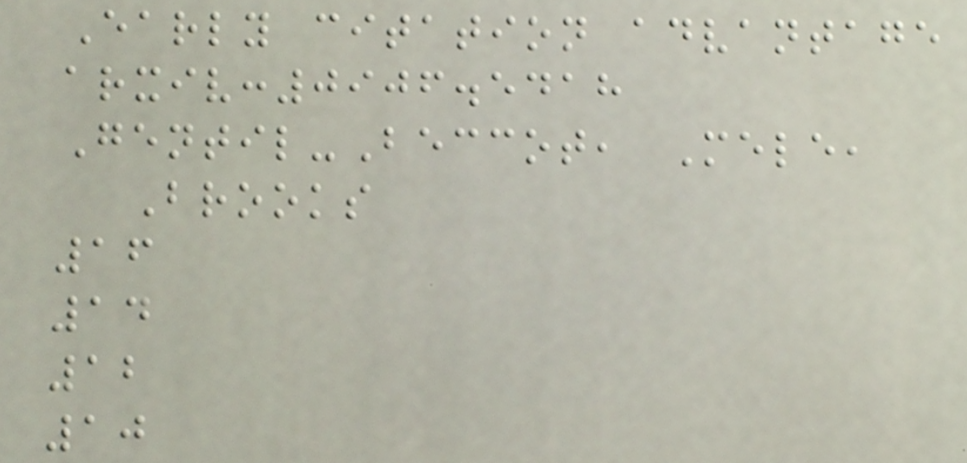Early citation advantage
arxiv:0906.5418
Gentil-Beccot, Mele,
Brooks
16
14
12
10
